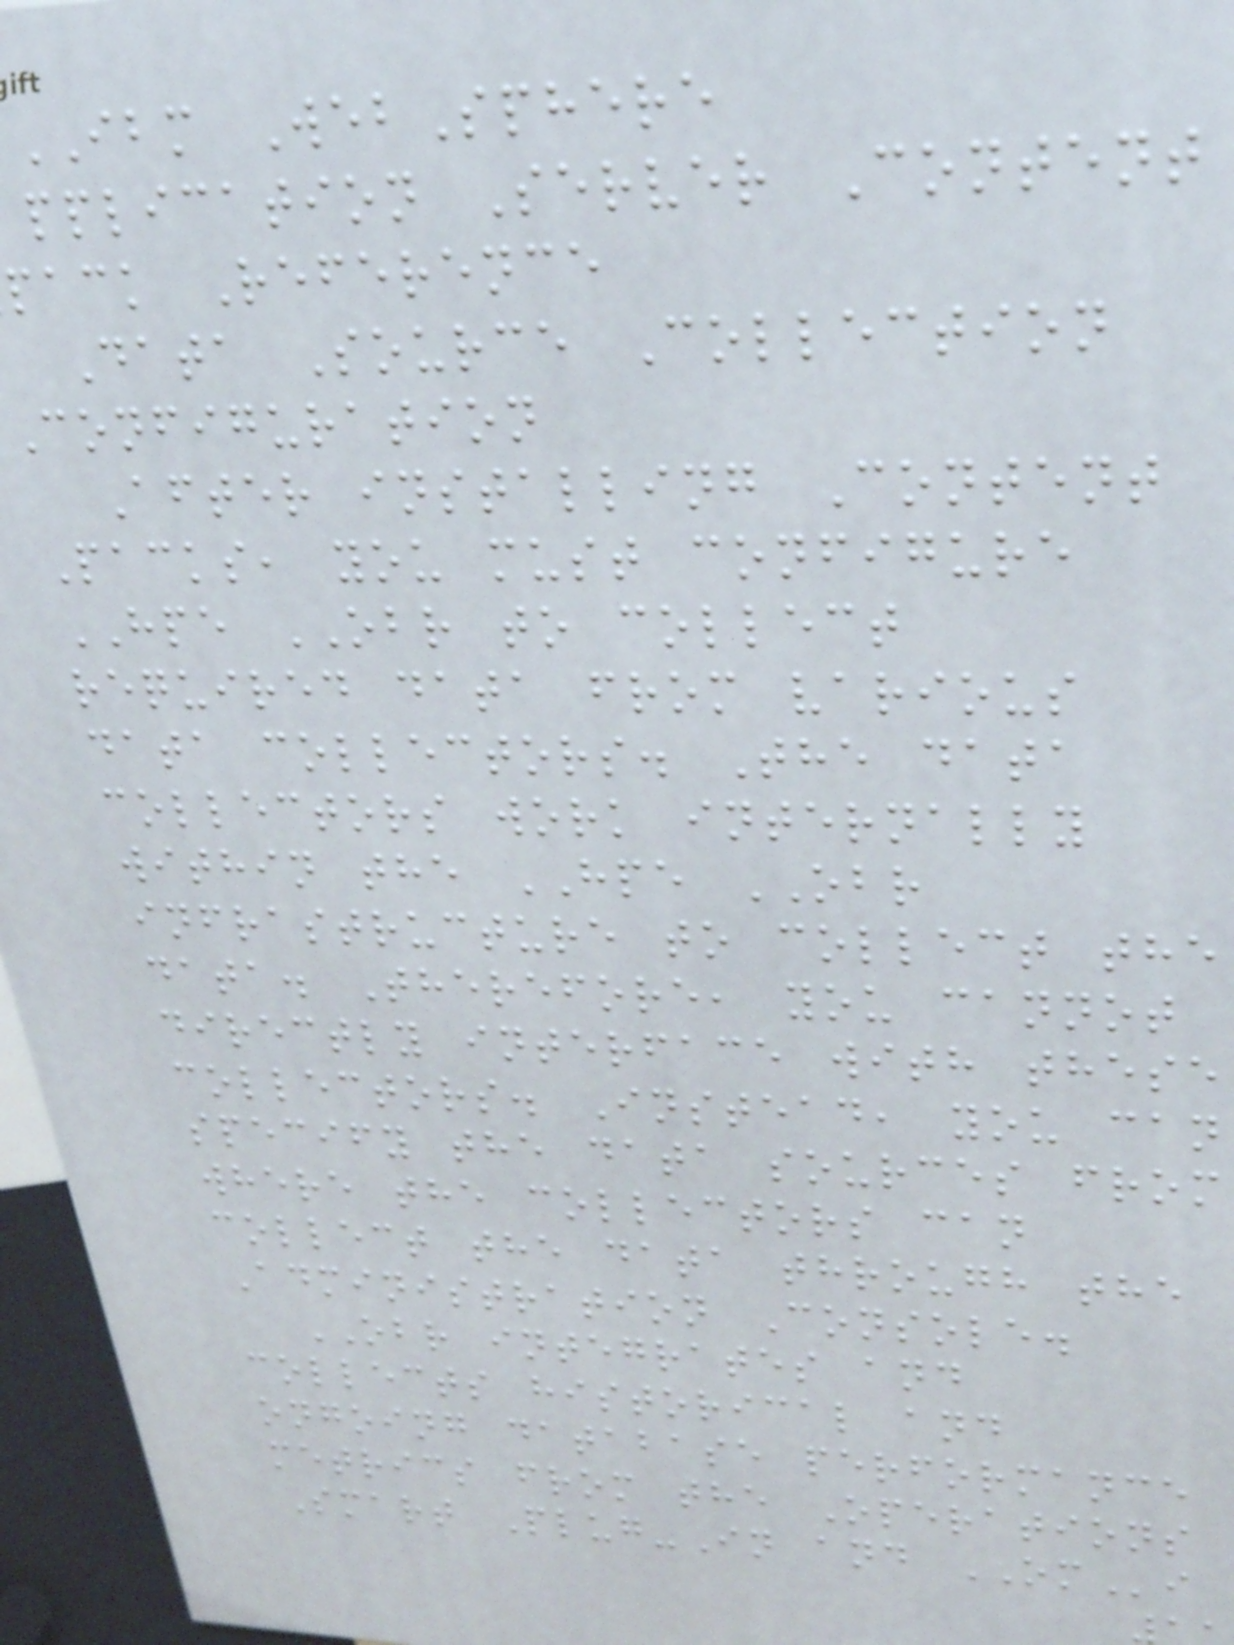IBM WebSphere
pplication Server Content
pack Reference
Data Source Collection
Configuration
After installing Content
Packs, you must configure
HPE OBR to collect
required data from various
data collectors. The data
collectors work internally
within the HPE OBR
infrastructure to collect the
data. Therefore, you cannot
directly interface with these
collectors. Instead, you can
specify the data sources from
where the collectors can
collect the data through the
Administration Console.
OBR integrates and
collects historical and
ongoing database performance
metrics from the Operations
Smart Plug-In and OMi
